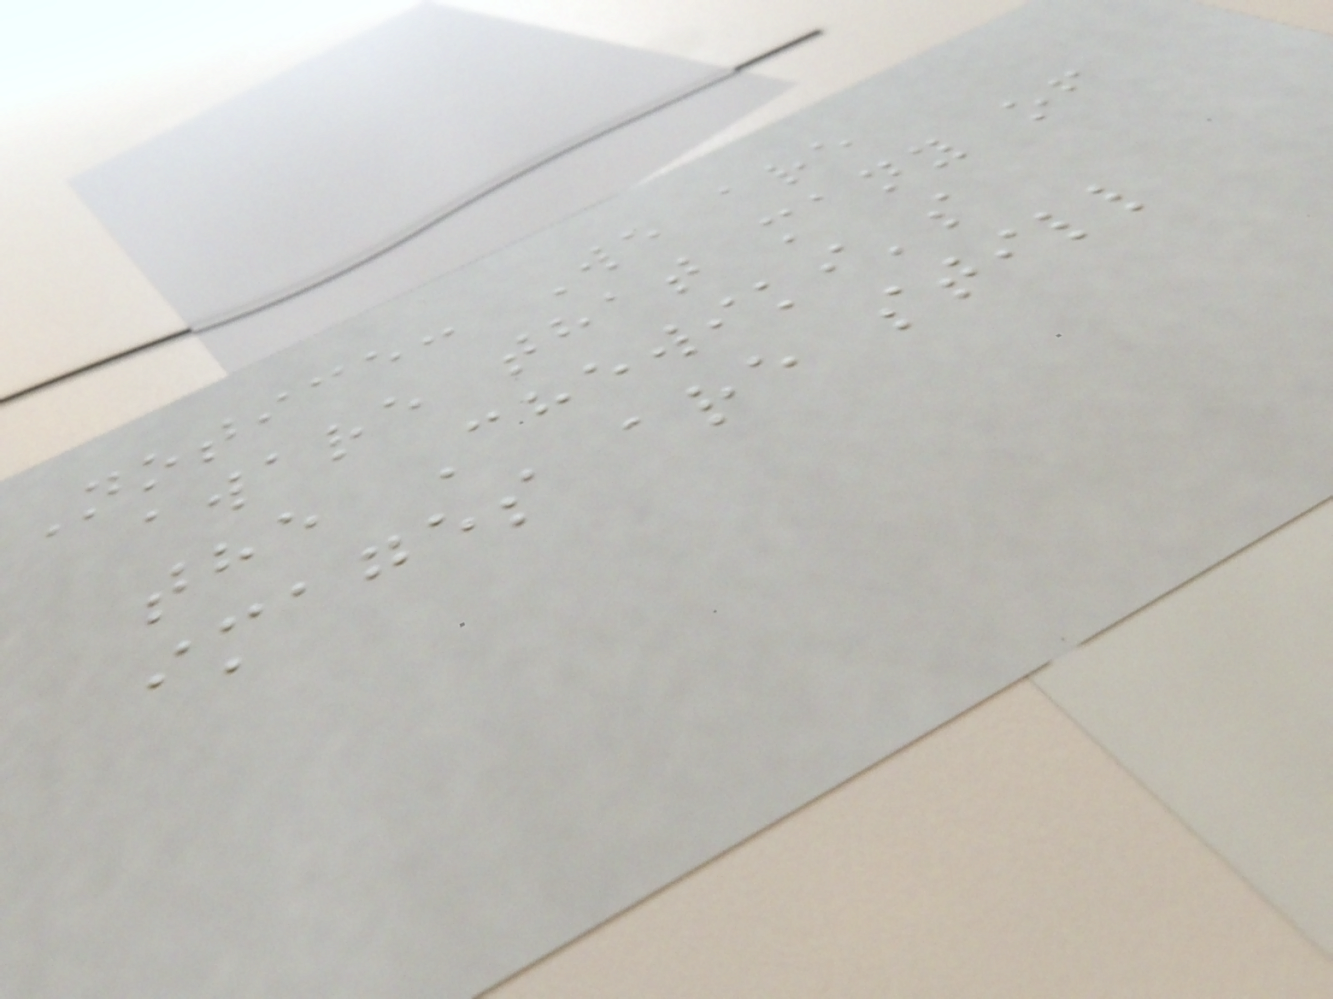Notice: We are
aware that many of
the Chewiki's
images are still
